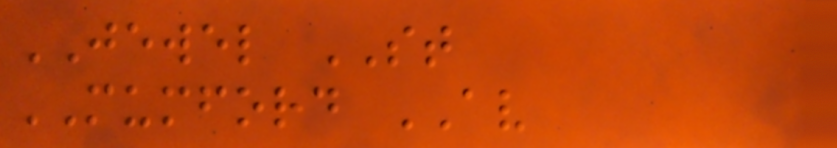JEWEL ST
MUMFORD AV
